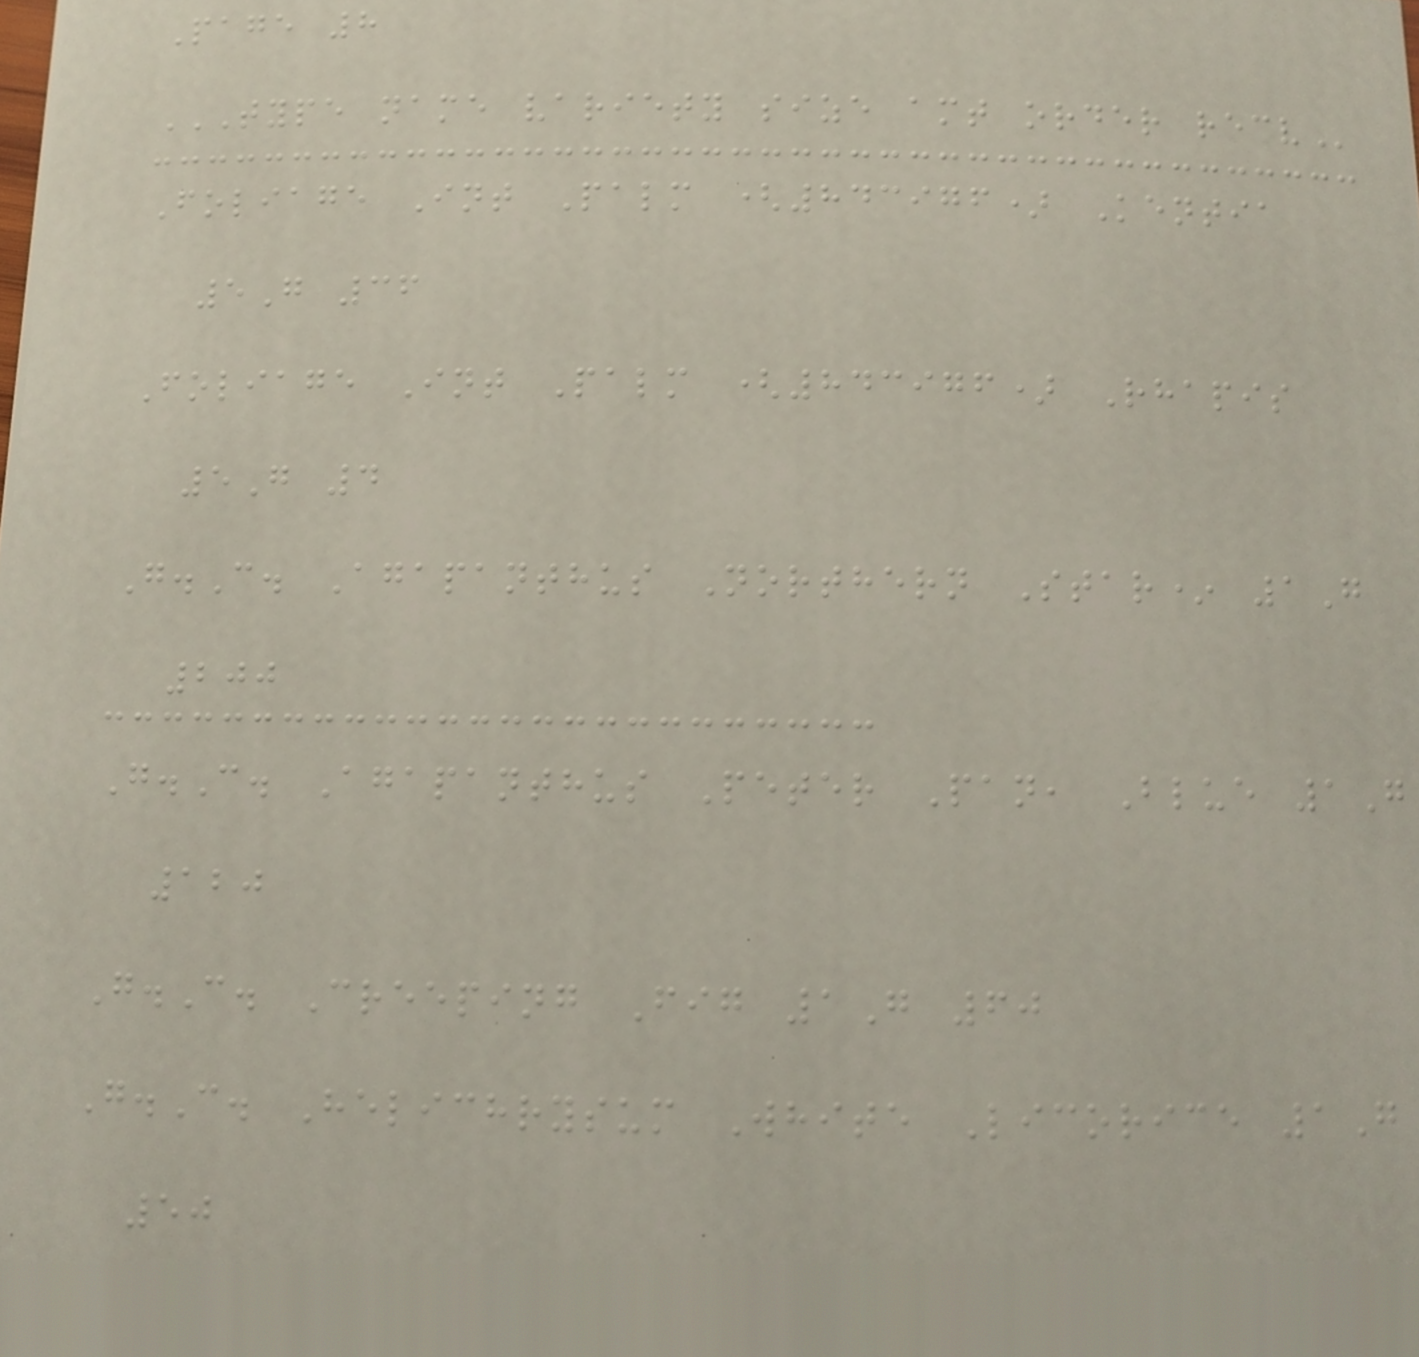Page 8
TYPE NAME VARIETY SIZE AMT ORDER RECV
Foliage Int Palm (843976) Kentia
5G 36
Foliage Int Palm (843976) Rhapis
5G 4
G.C. Agapanthus Northern Star* 1G
200
G.C. Agapanthus Peter Pan, Blue 1G
120
G.C. Creeping Fig 1G 60
G.C. Helichrysum White Licorice 1G
50
